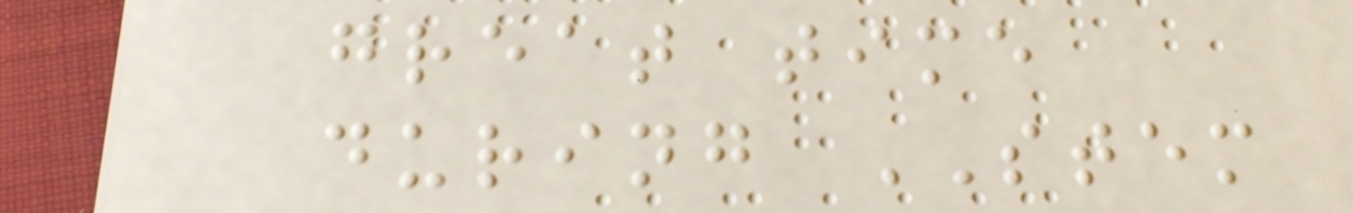great time
during STEM
